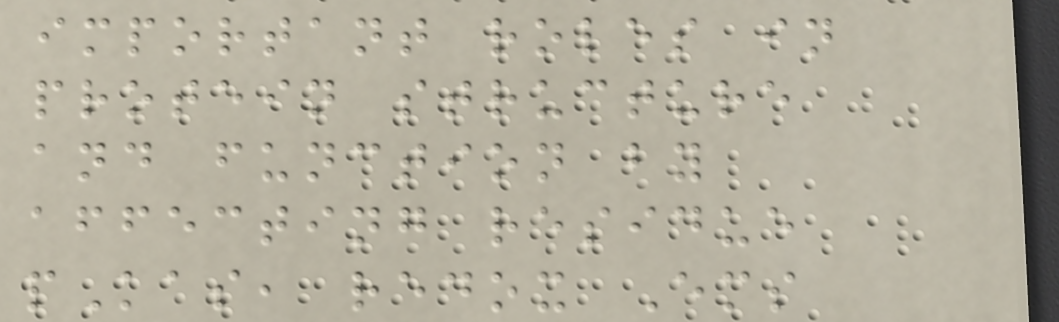important roles in
protein structure
and function by
affecting residue
pKas, redox Ems
